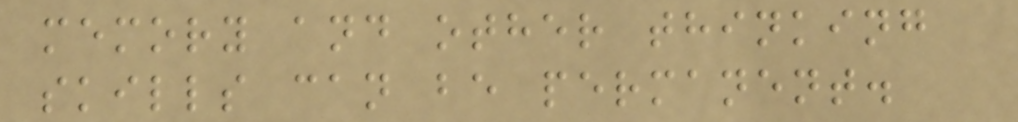memory and other thinking
skills can be permanent.
